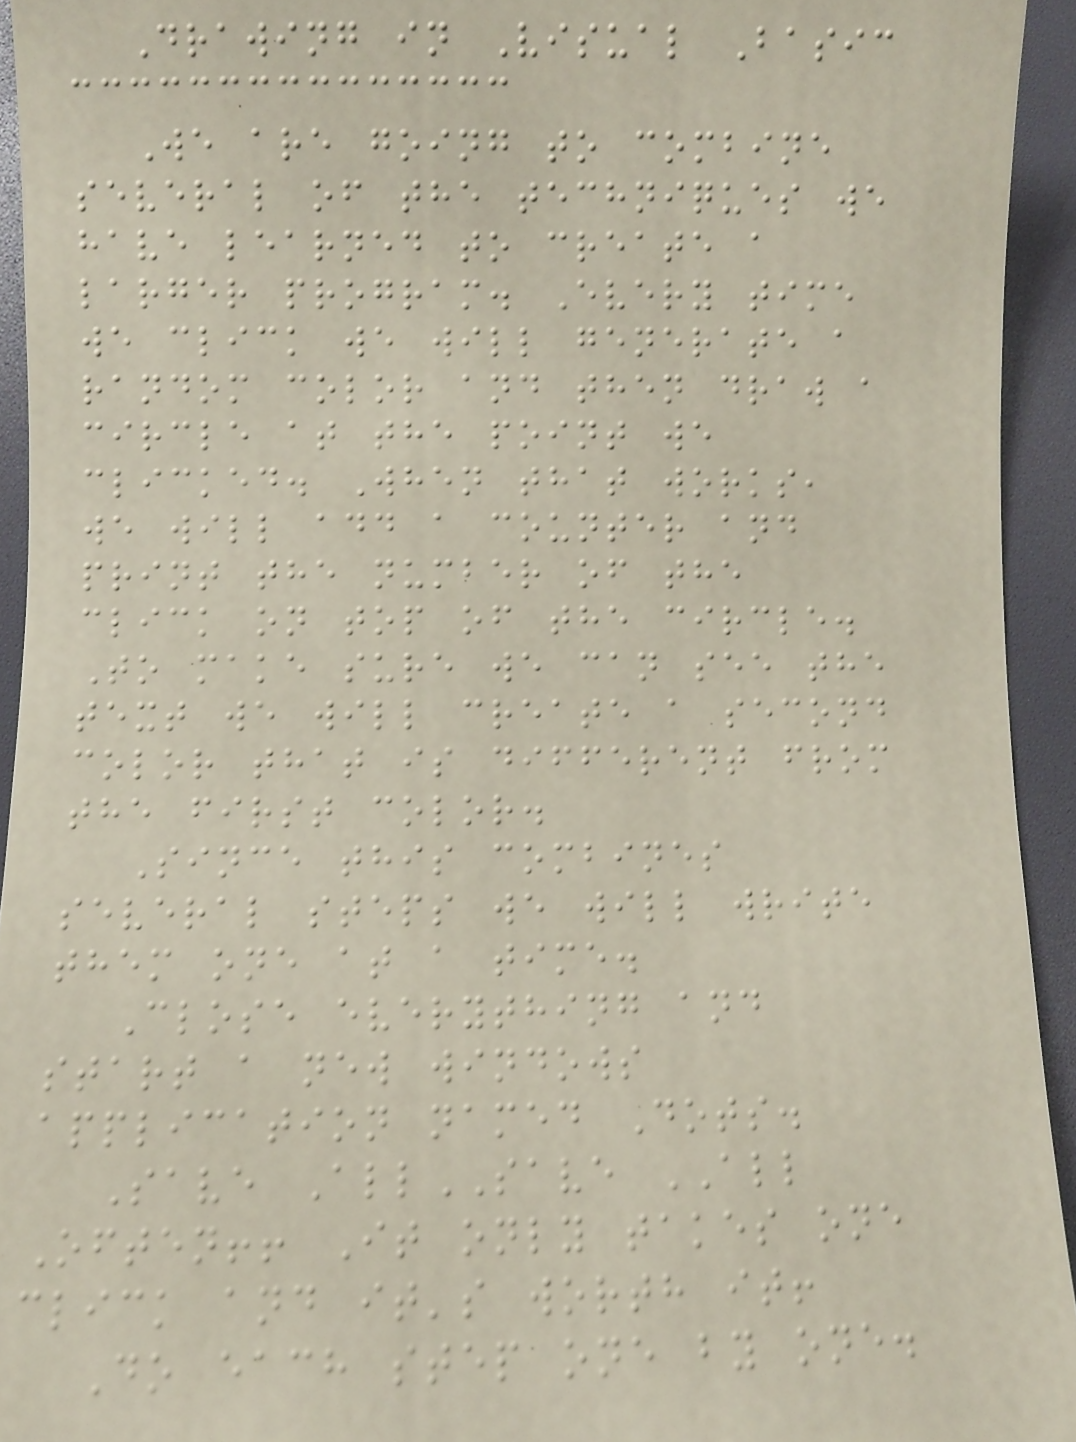Drawing in Visual Basic
We are going to combine
several of the techniques we
have learned to create a
larger program. Every time
we click we will generate a
random color and then draw a
circle at the point we
clicked. When that works,
we will add a counter and
print the number of the
click on top of the circle.
To make sure we can see the
text we will create a second
color that is different from
the first color.
Since this combines
several steps we will write
them one at a time.
Close everything and
start a new windows
application named Dots.
Save AllSAVE ALL
Often!! It only takes one
click and it's worth it!
Do each step one by one.
